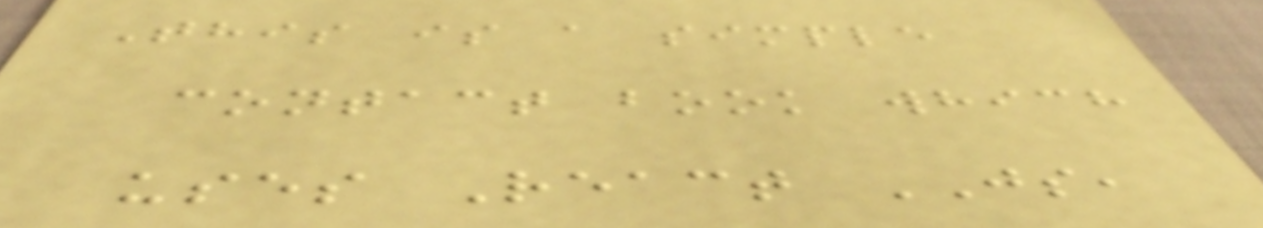This is a simple
contact book which
uses React JS,
